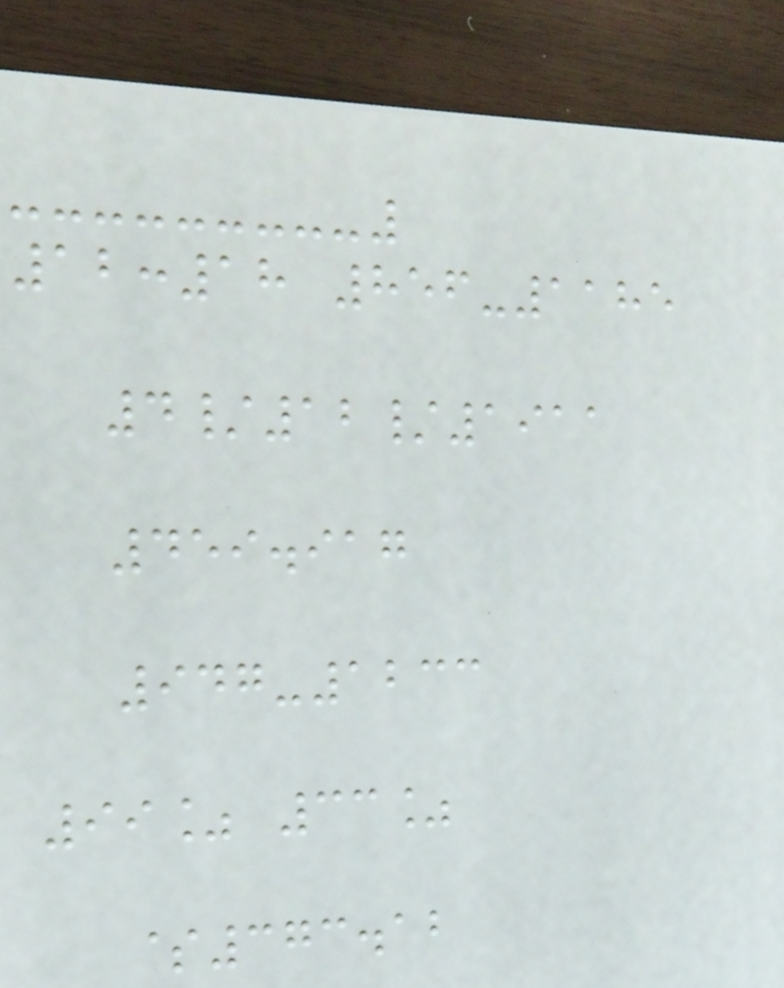12:18 856-1185
4/12/1911
459.917
947-1233
99% 33%
$373.12
